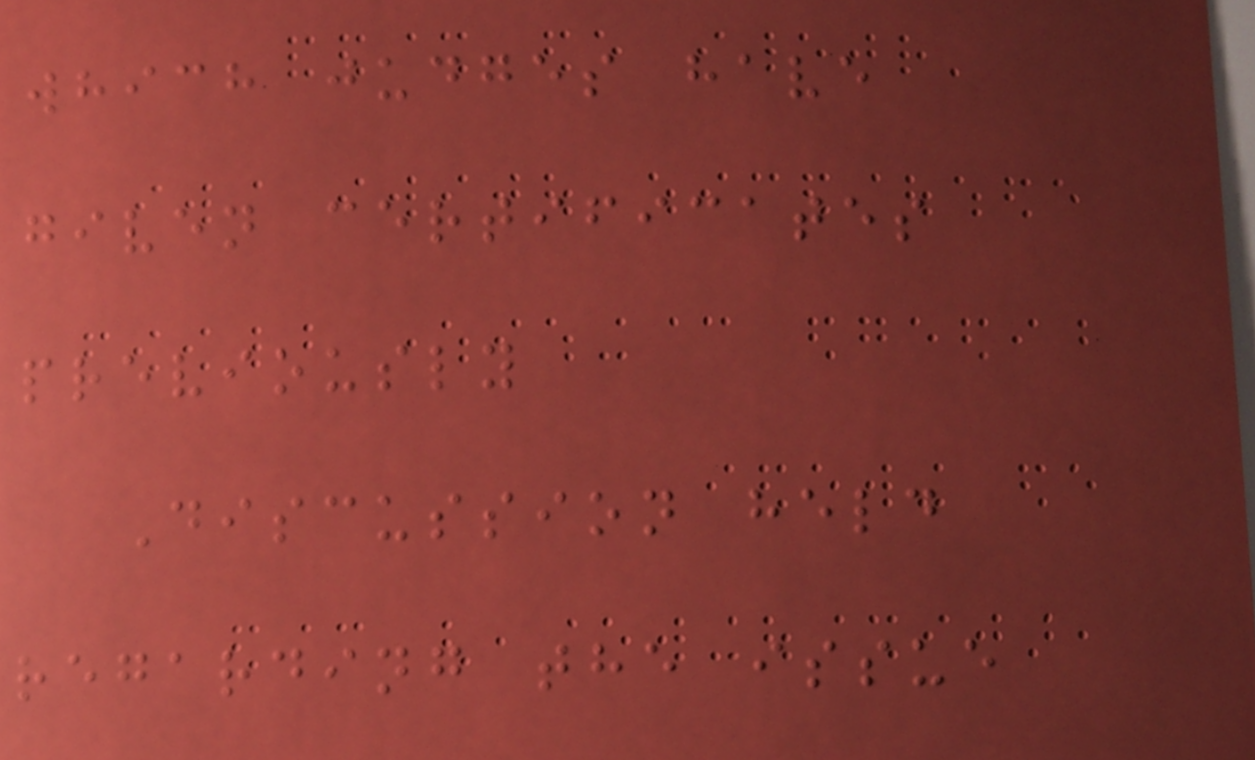which judges have
given certificates
previously
Discussion held
regarding the issue
